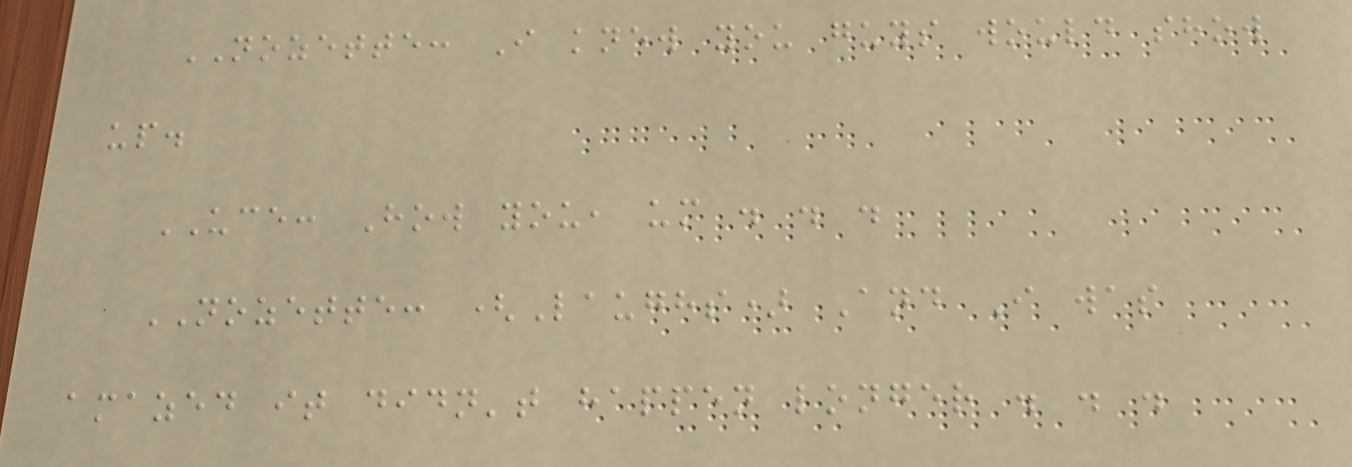NOZETTE: I knew you guys would show
up.
UCE: How you, um . . .
NOZETTE: (Laughs) And I was
amazed it didn't happen longer . . .
